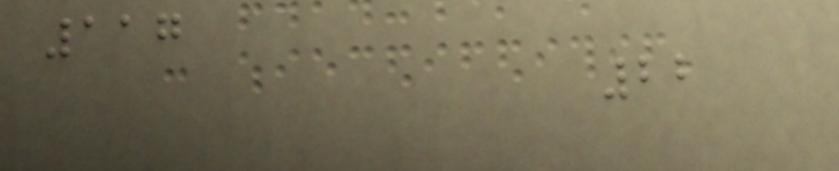117
22
